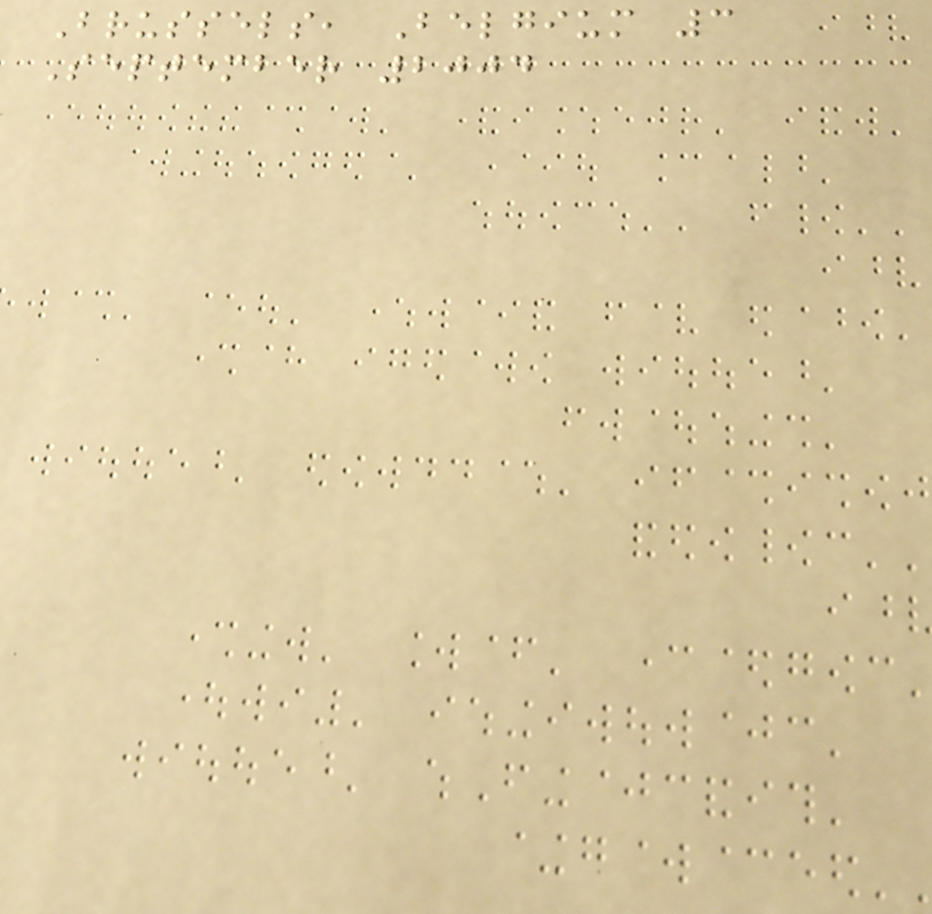Brussels, Belgium 3
September 2004
